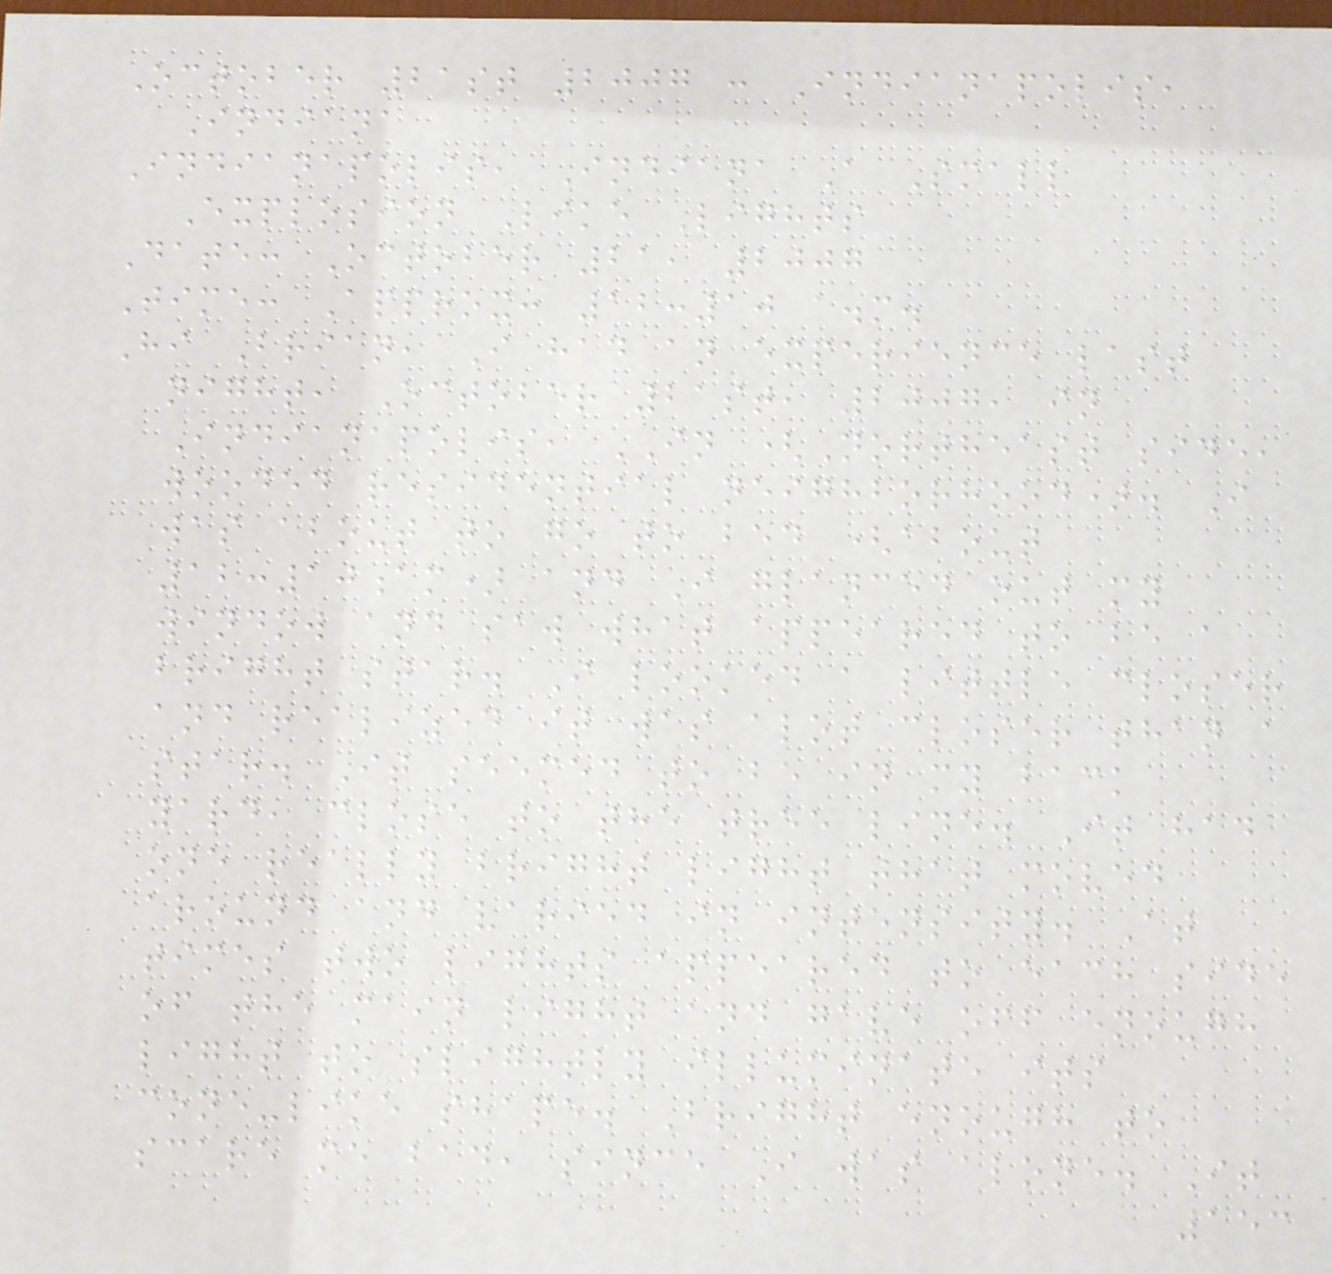October 21st 2007 : Indianapolis,
Indiana
Indianapolis, Indiana A Small
Explosion Like Lights
Date: October 21, 2007
Time: Approx: 12:10 a.m.
Hi Brian, I had an experience last
night, October 21st, 2007, in
Indianapolis, IN (Northeast side,
wooded residential neighborhood). I
was about to go to bed (about
12:10am) and I glanced out my
window and saw what appeared to be a
bright star. I looked a little closer
and realized it was alot closer than a
star. It seemed to be in my back
yard, close to the tree line. It had
one really bright light that moved
around and varied in intensity. At
times two lights appeared to each side
of the main light and gave off enough
light to slightly illuminate its
cone-like shape. Bright enough to
scare me bad, since I was alone. It
153
